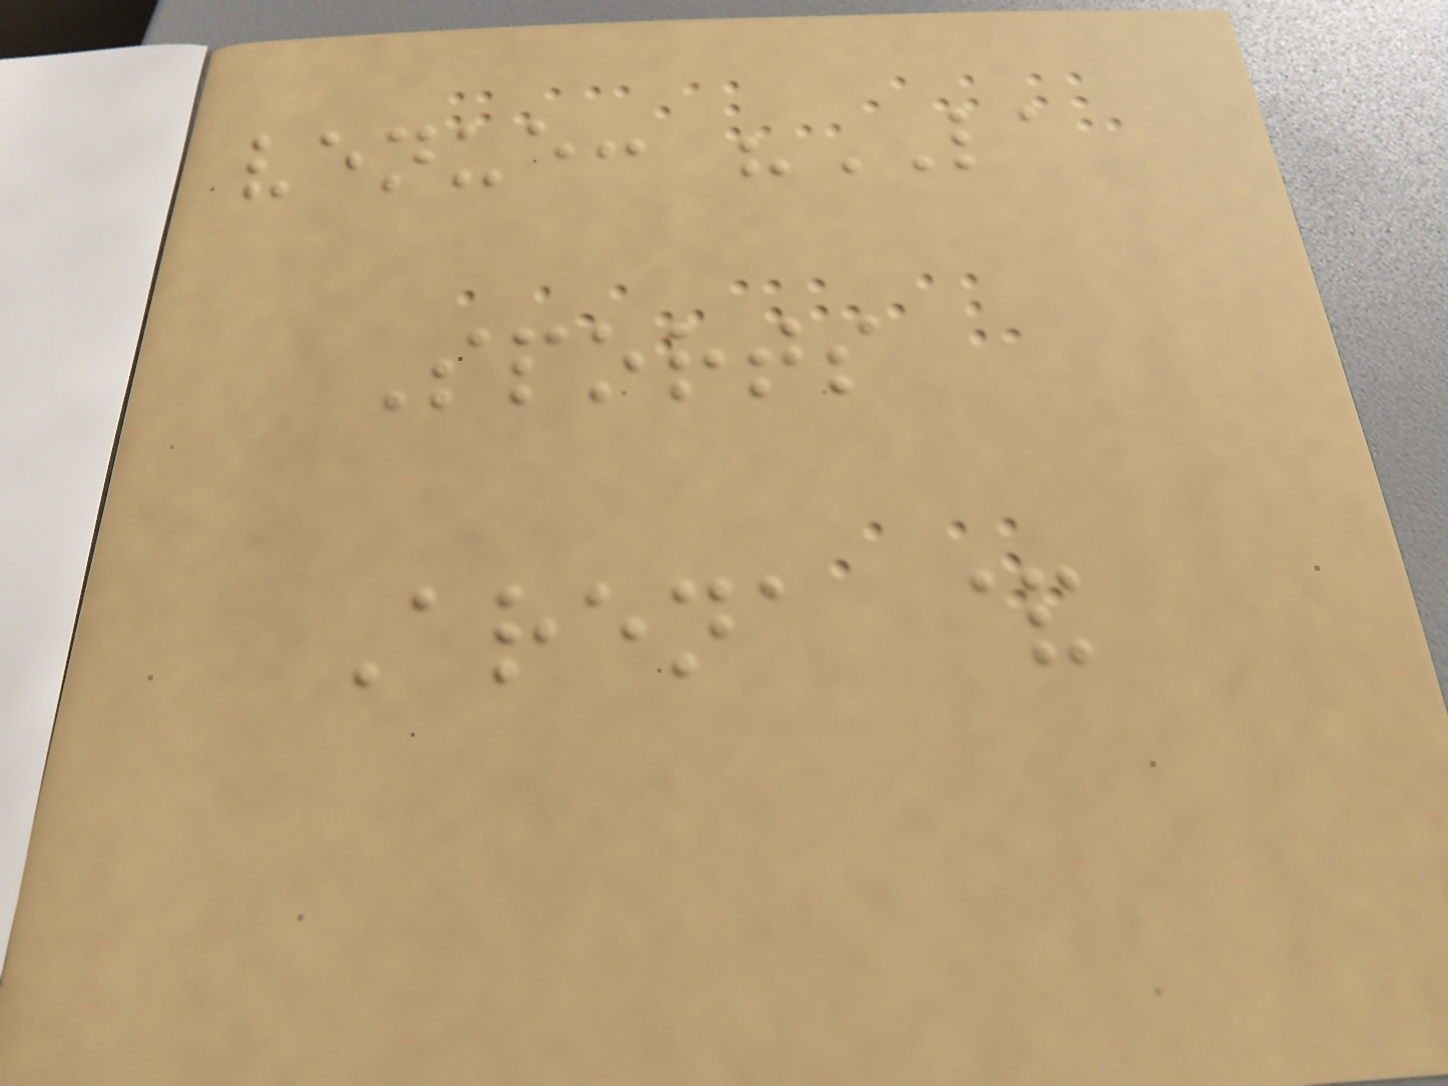venue: "LA
Sports
Arena &
